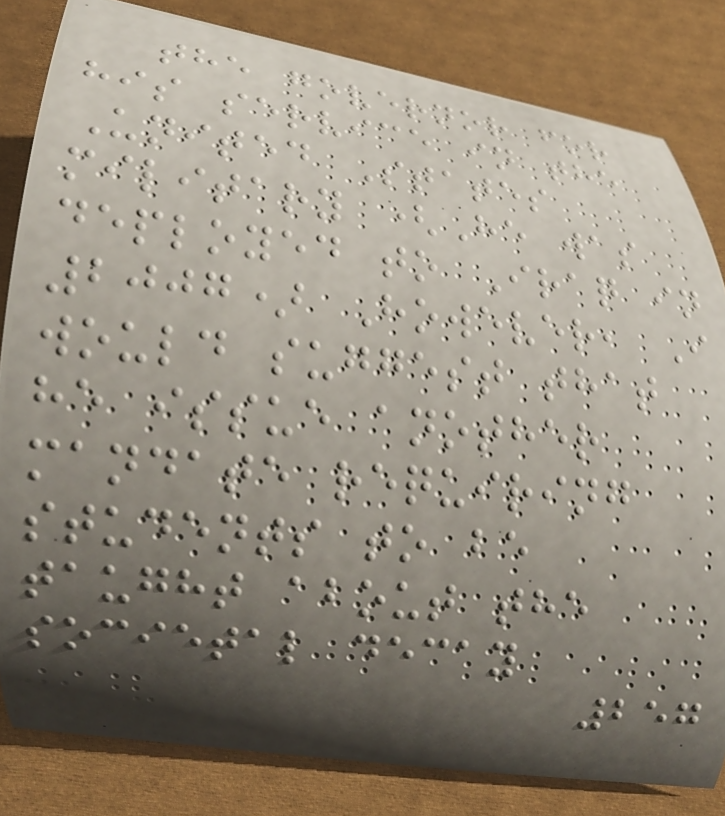the governor for
his service in the
United States
military (He was
deployed to Iraq in
2007) However, I
would suggest that
he issue another
mandate requiring
students to be
taught about the
societal decay
257
